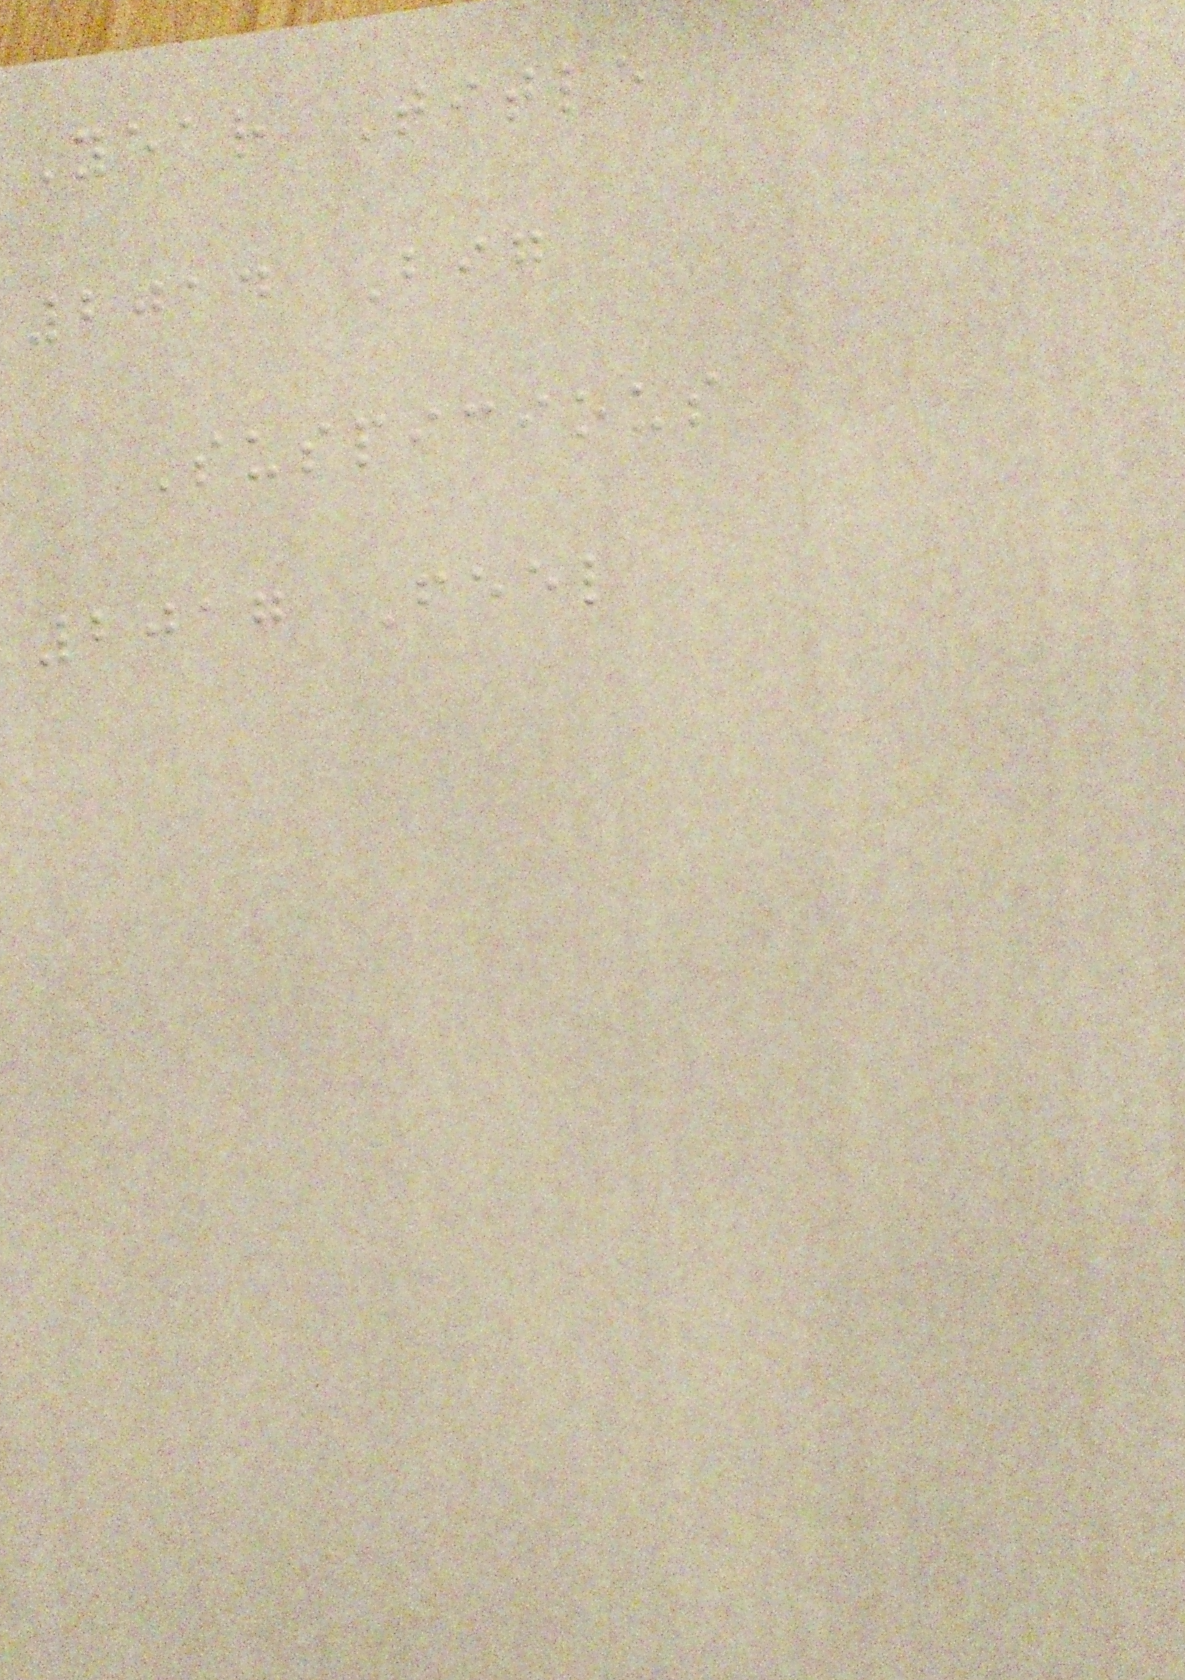Year Title
2014 Big
Suspicious
2017 Feel
